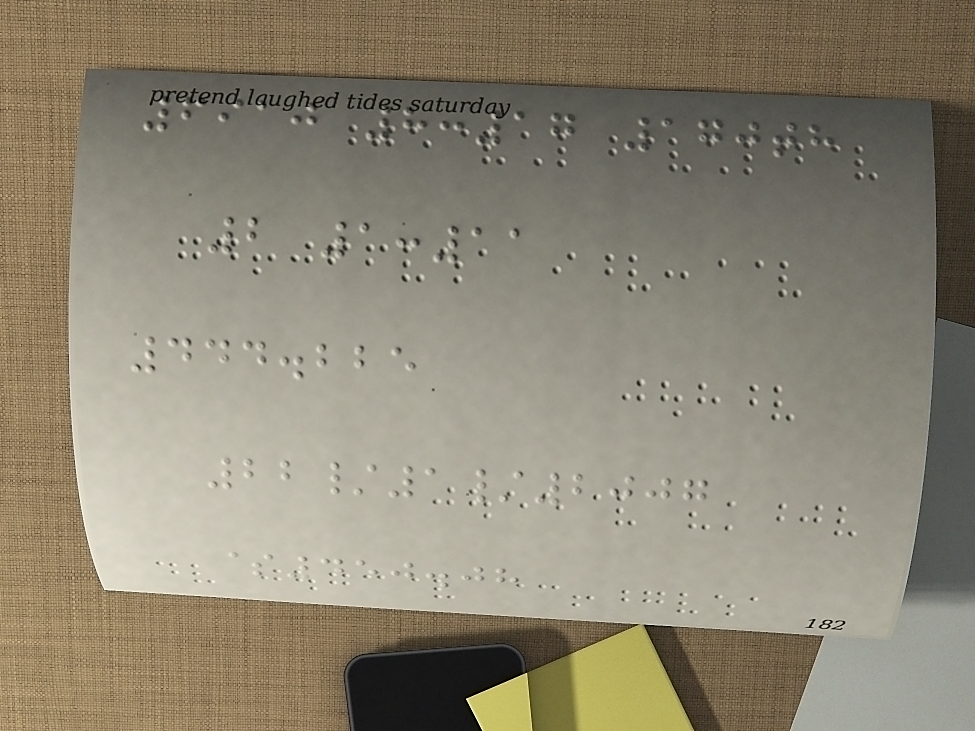6910 8:17 170th
2 1:11
444.225
22/1/2007
$450.08
